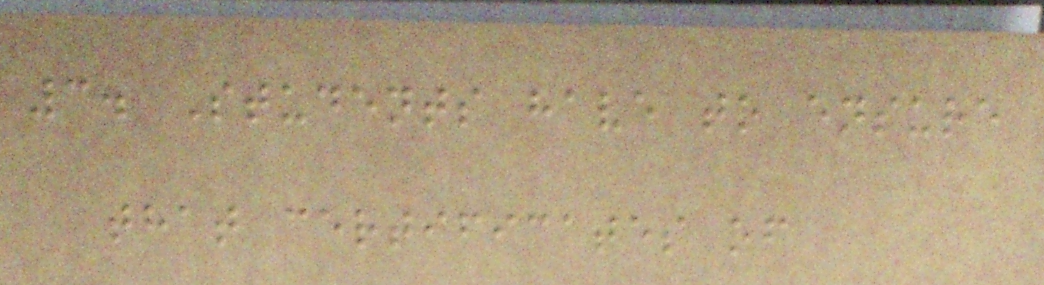3. Students have to ensure
that certificates of
